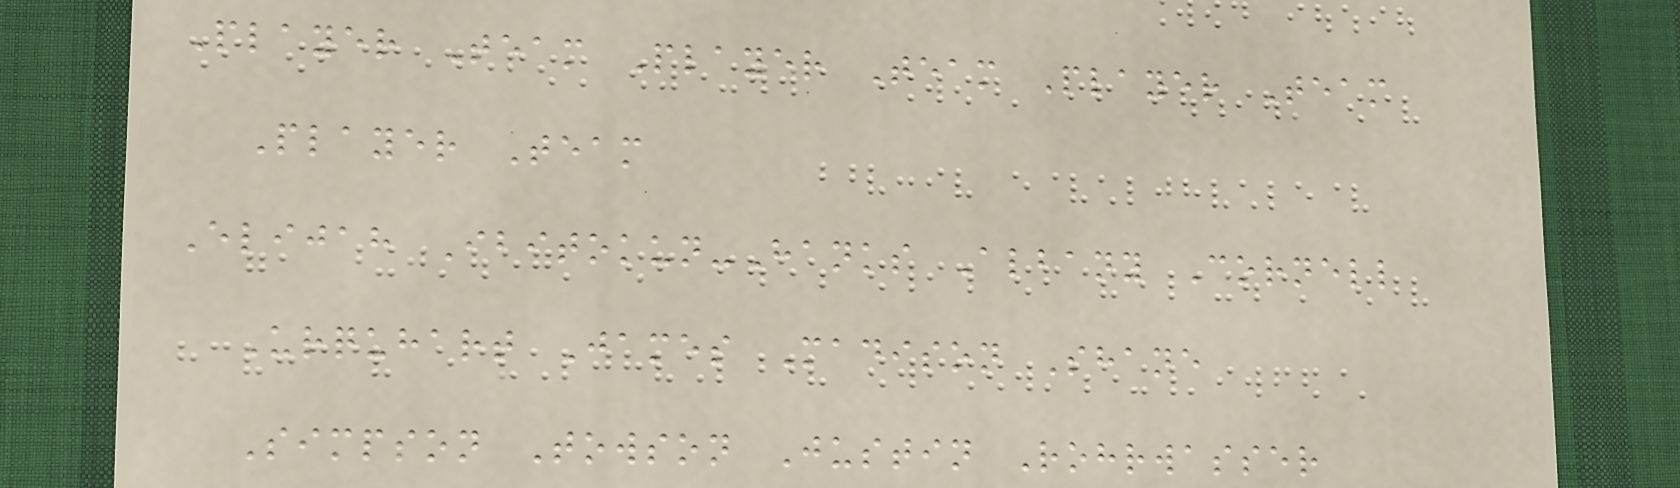Player Team Player Team Player Team
Player Team
Elijah Ibitokun-Hanks Albany Cornell
Urquhart James Madison Shane
Simpson Towson Justin Rohrwasser
